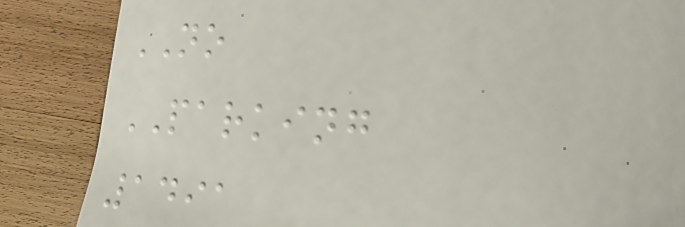NO
PARKING
1491
